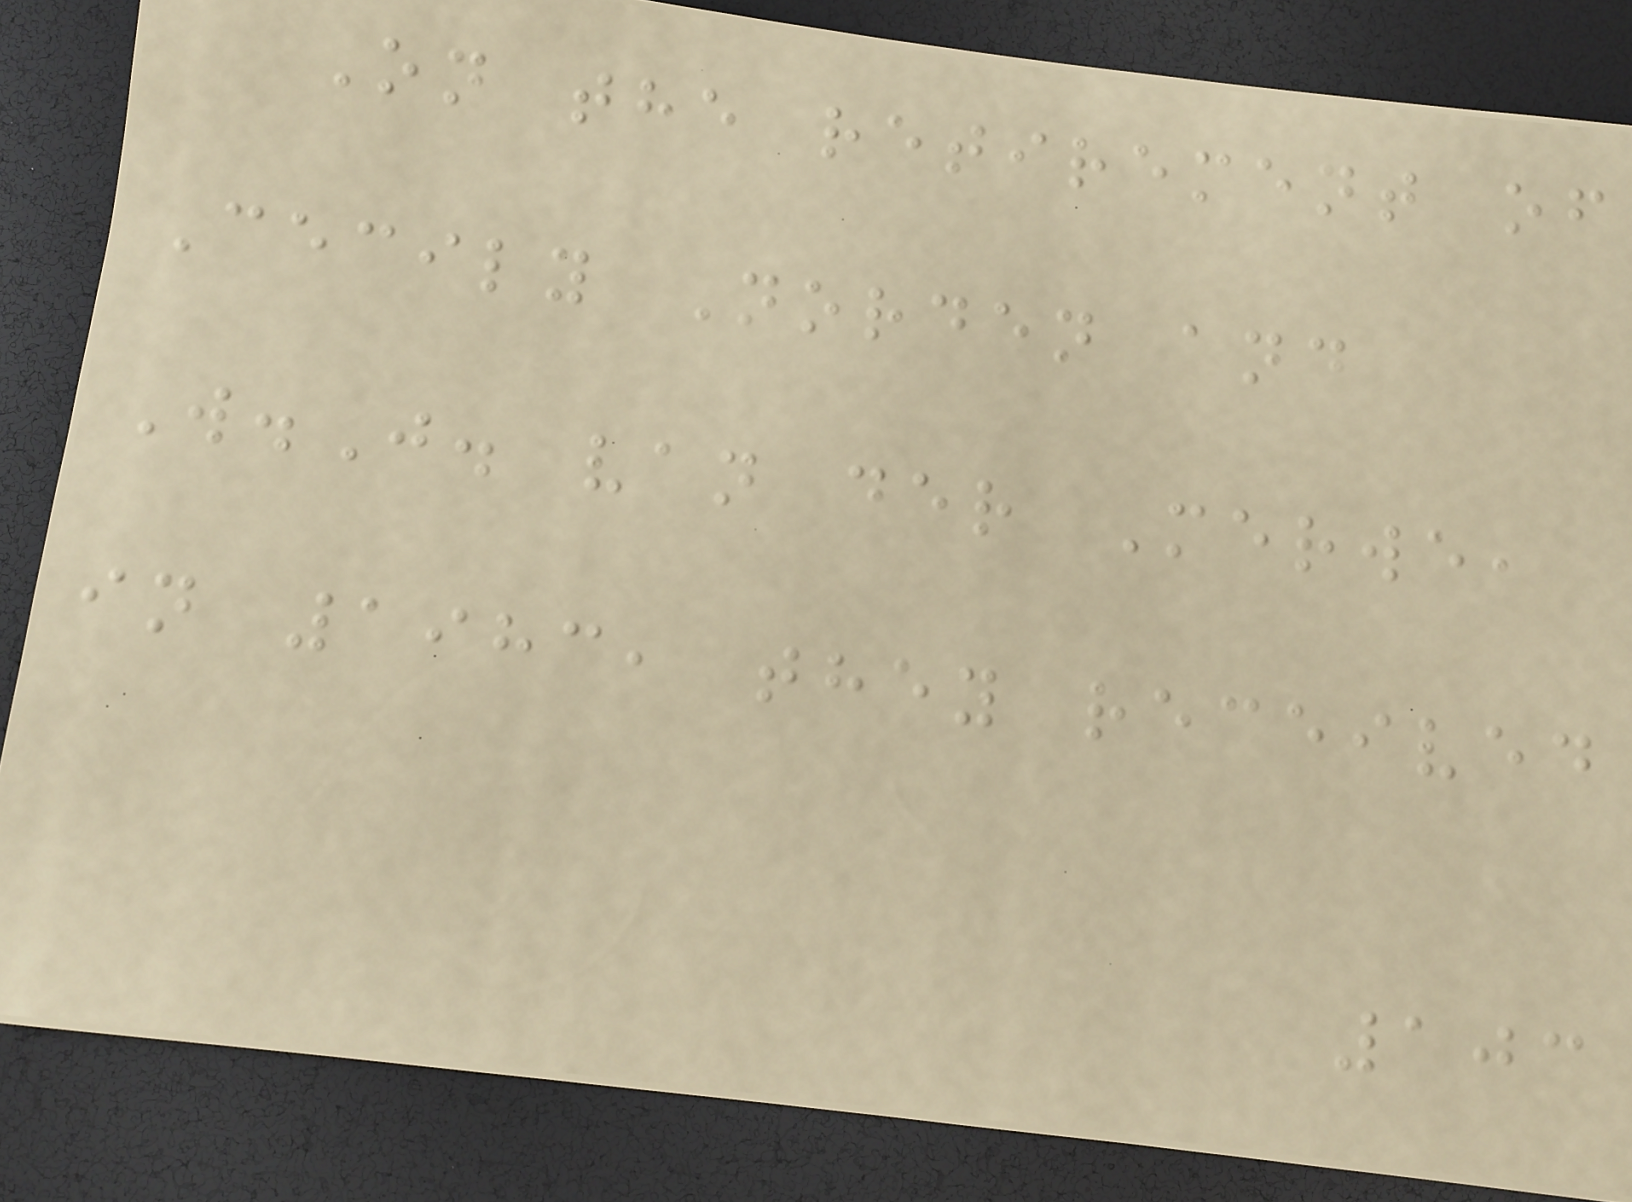On the retirement of
Cecily Norden and
W.J. van der Merwe,
in 1983, they received
103
